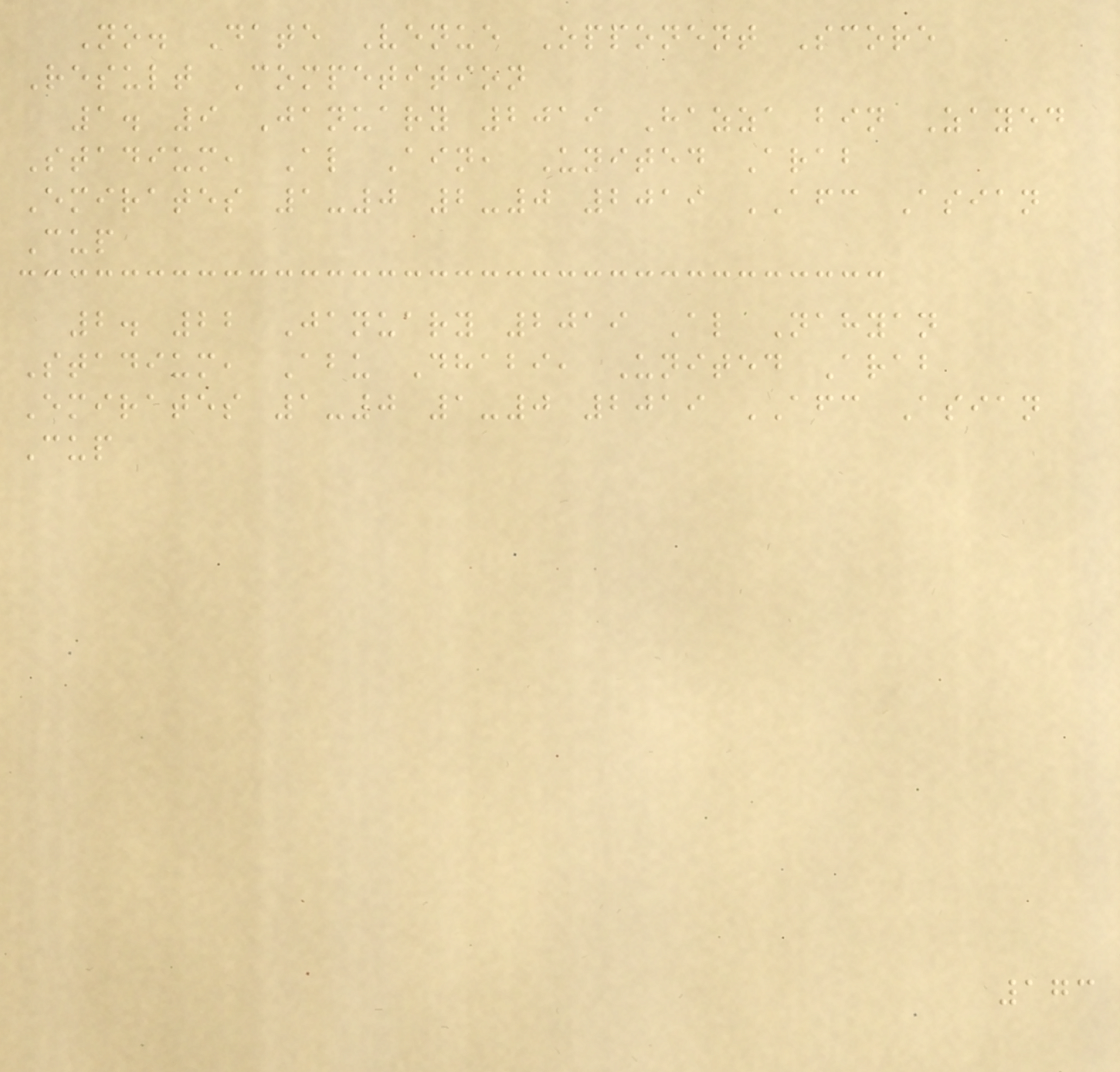No. Date Venue Opponent Score
Result Competition
1. 9 January 2019 Hazza bin Zayed
Stadium, Al Ain, United Arab
Emirates 1-0 2-0 2019 AFC Asian
Cup
2. 22 January 2019 Al Nahyan
Stadium, Abu Dhabi, United Arab
Emirates 1-0 1-0 2019 AFC Asian
Cup
173
